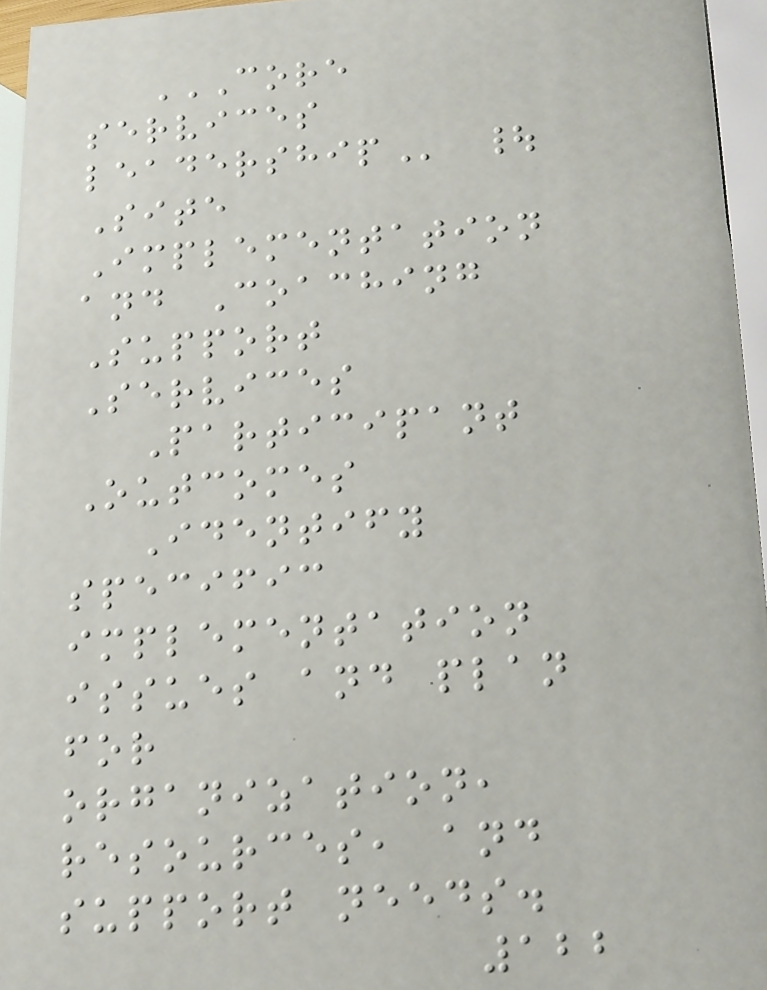CORE
SERVICES
LEADERSHIP |
Site
Implementation
and Coaching
Support
Services
Participant
Outcomes
Identify
specific
implementation
issues and plan
for
organization,
resources, and
support needs.
122
